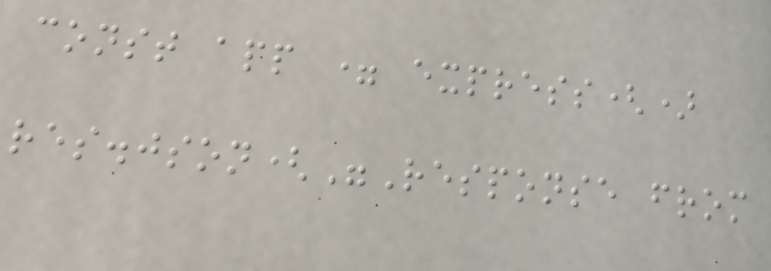const app = express()
res.json("Response from
